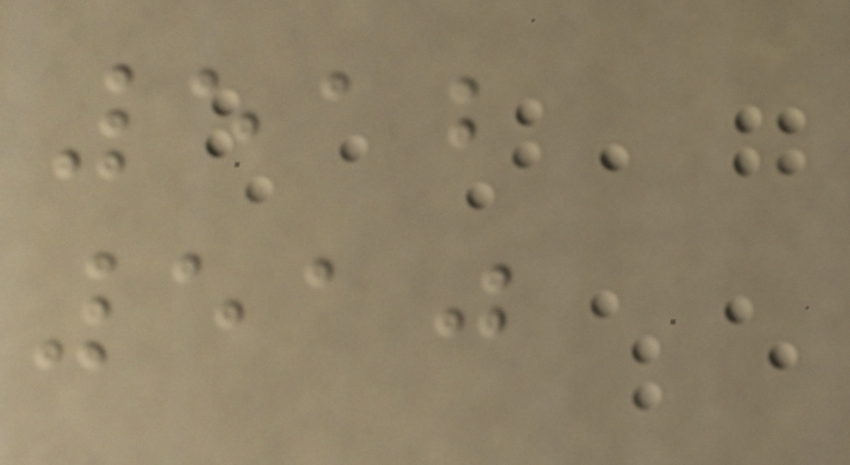512
510
